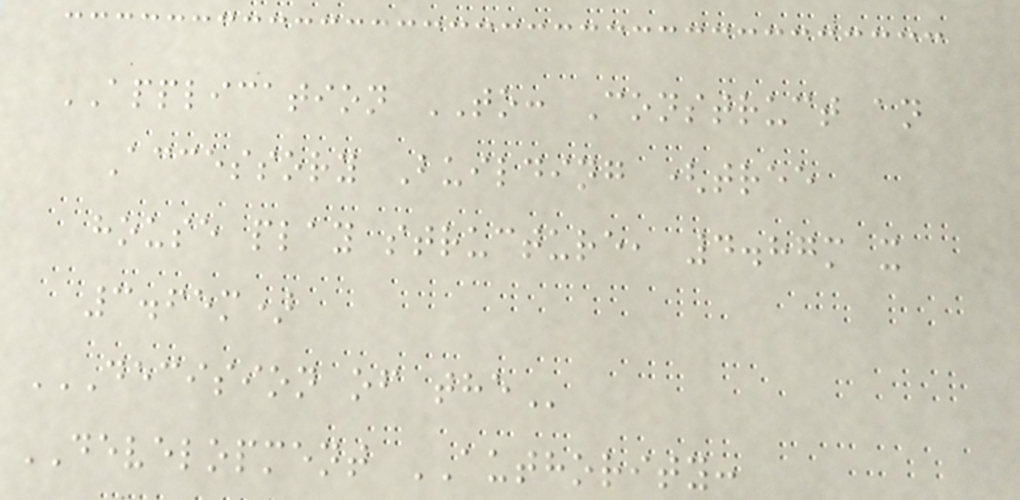APPLICATION TO: Construct an
Accessory Building (tree
house play structure, 4.87m x
3.65m)
DECISION OF THE
DEVELOPMENT AUTHORITY:
